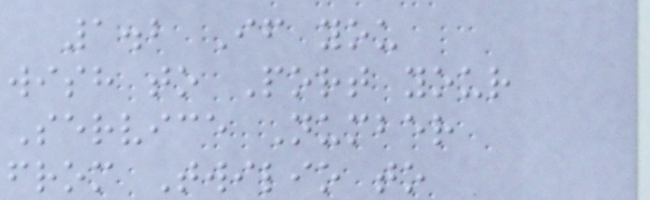1.2 If you
wish to Port your
Service Number
from Twilio to
